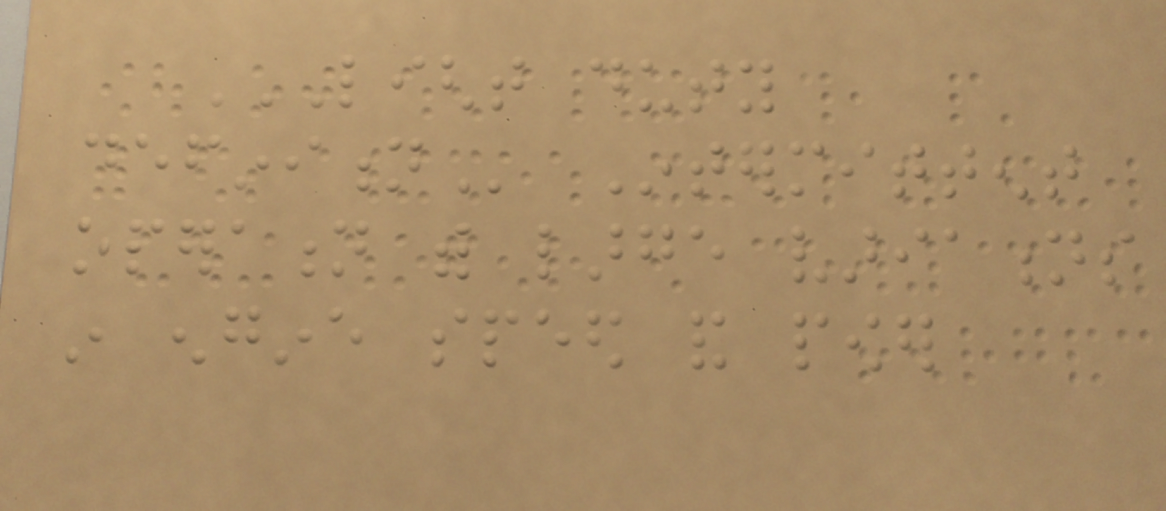LIGHT DUTY
DEFINITION Intermittent
operation with large variations
in engine speed and power
